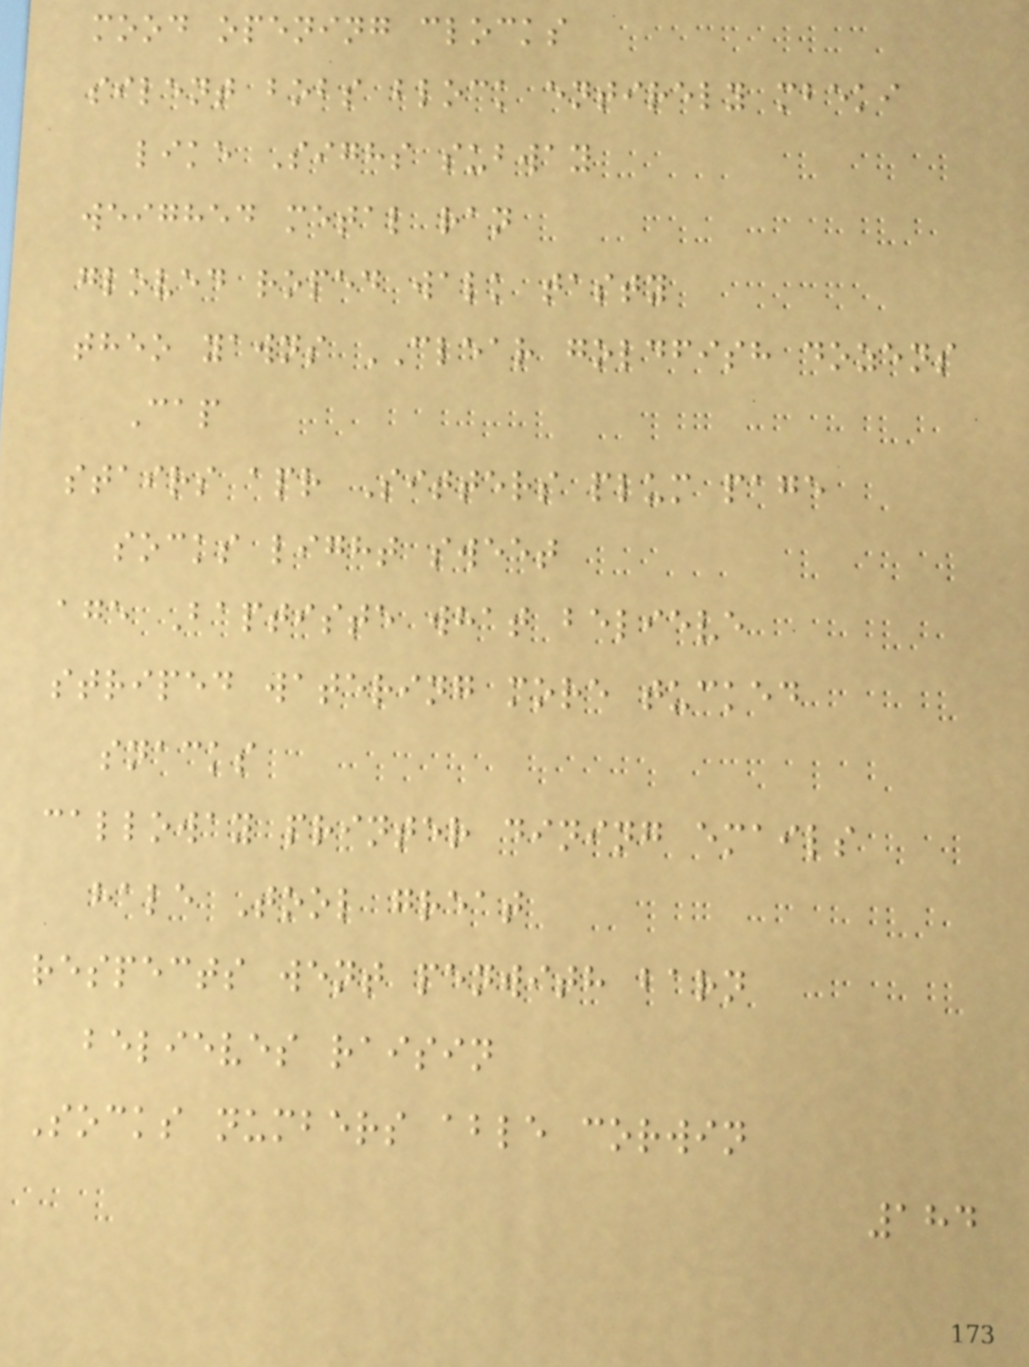mood opening clocks
silent bobs block entirely mbeki
like Sighs subway
weighed metal ran
gloved roped walk tasty
theo yawns CLEAR goldfish dozens
Cap
stairs apr Sitters plum page
socks light sweet
age Baptiste what believe
striped watering more tucked
snacks
calloway printer dining emails
hale Tool great
respects went penwith barn
believes raisin
Socks numbers able corwin
184
